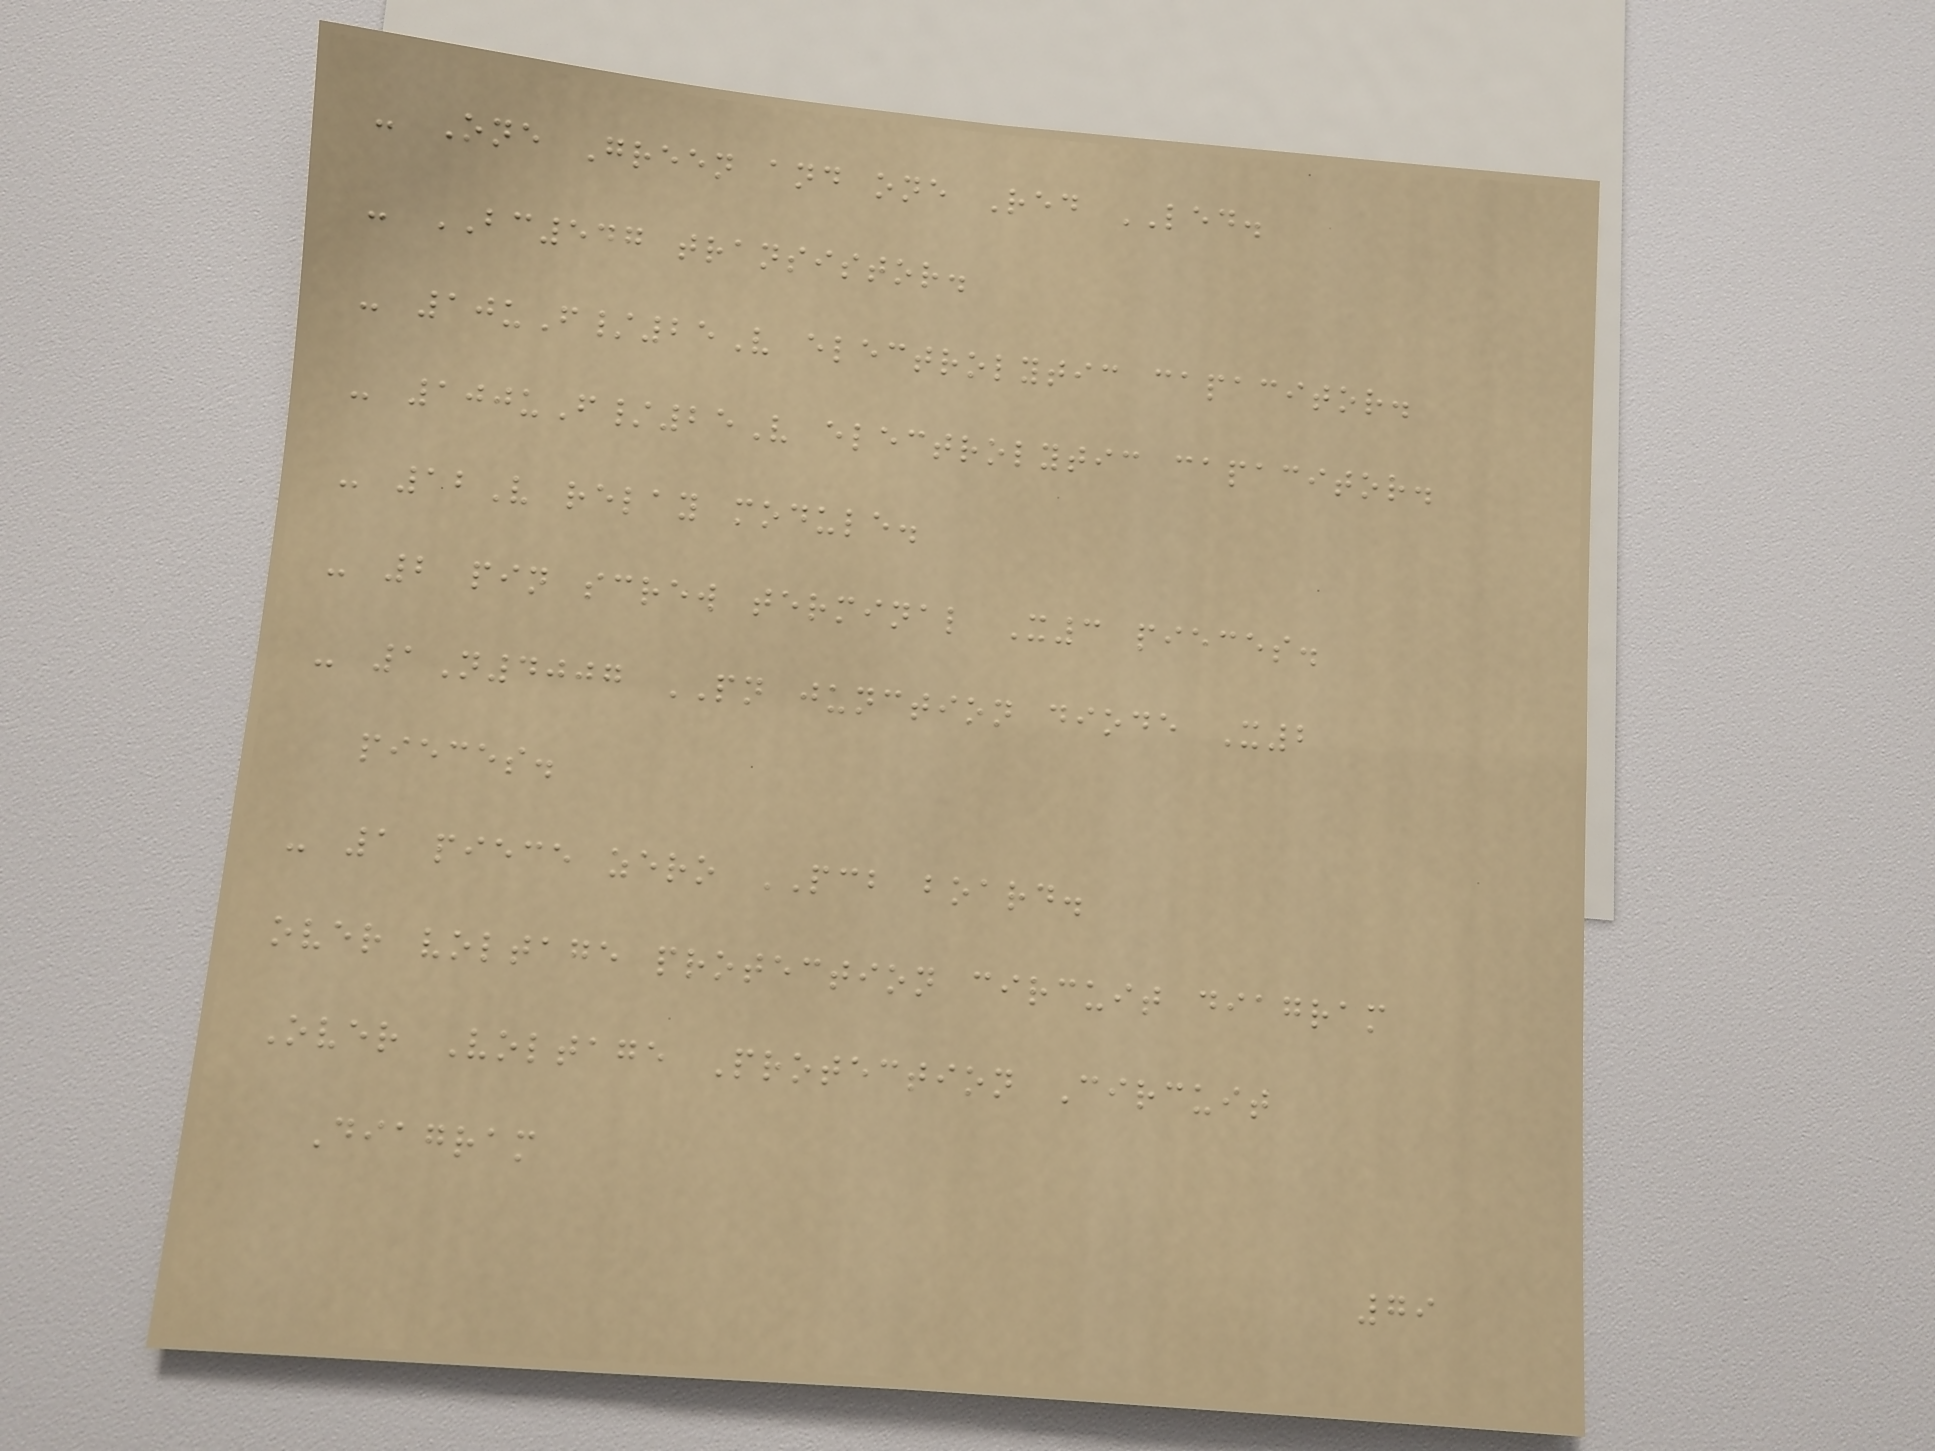- One Green and one Red LED.
- BC547 transistor.
- 10uF/25V electrolytic capacitor.
- 100uF/25V electrolytic capacitor.
- 12V relay module.
- 2 pin screw terminal X3 pieces.
- 1N4007 PN junction diode X2
pieces.
- 1 piece zero PCB board.
over voltage protection circuit diagram
Over Voltage Protection Circuit
Diagram
79
